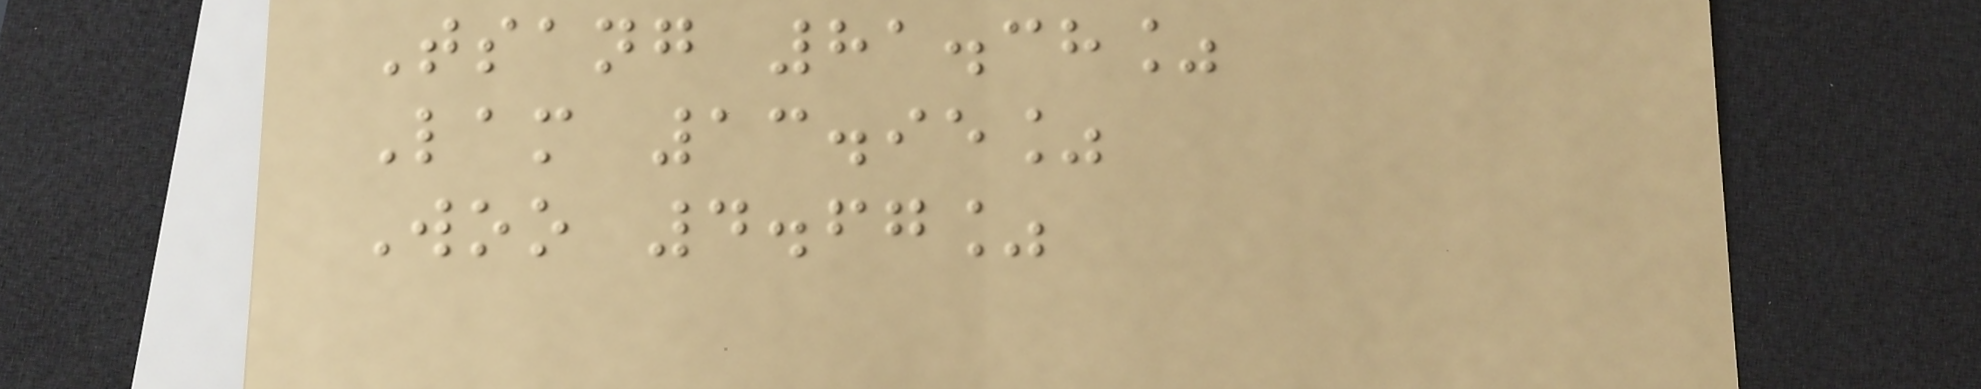Tsang 81.38%
Lam 13.95%
Woo 4.67%
